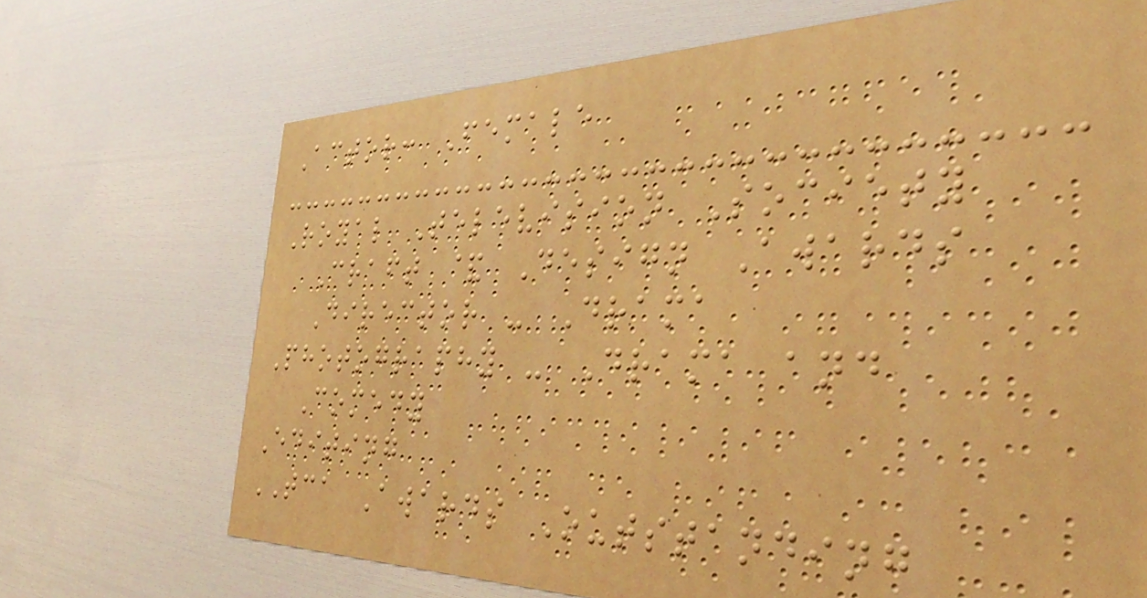Actor: Female
Royal Television Society
Craft & Design Awards
Director - Drama
Photography - Drama and
Comedy
Editing
TCA Awards Outstanding
